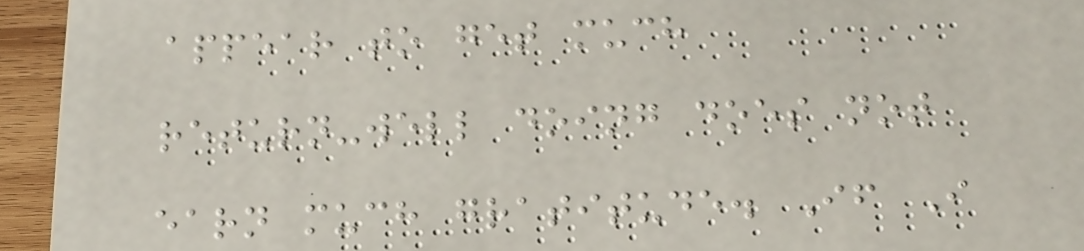appear to get much
return-well doing does not
earn much gratitude. If I
